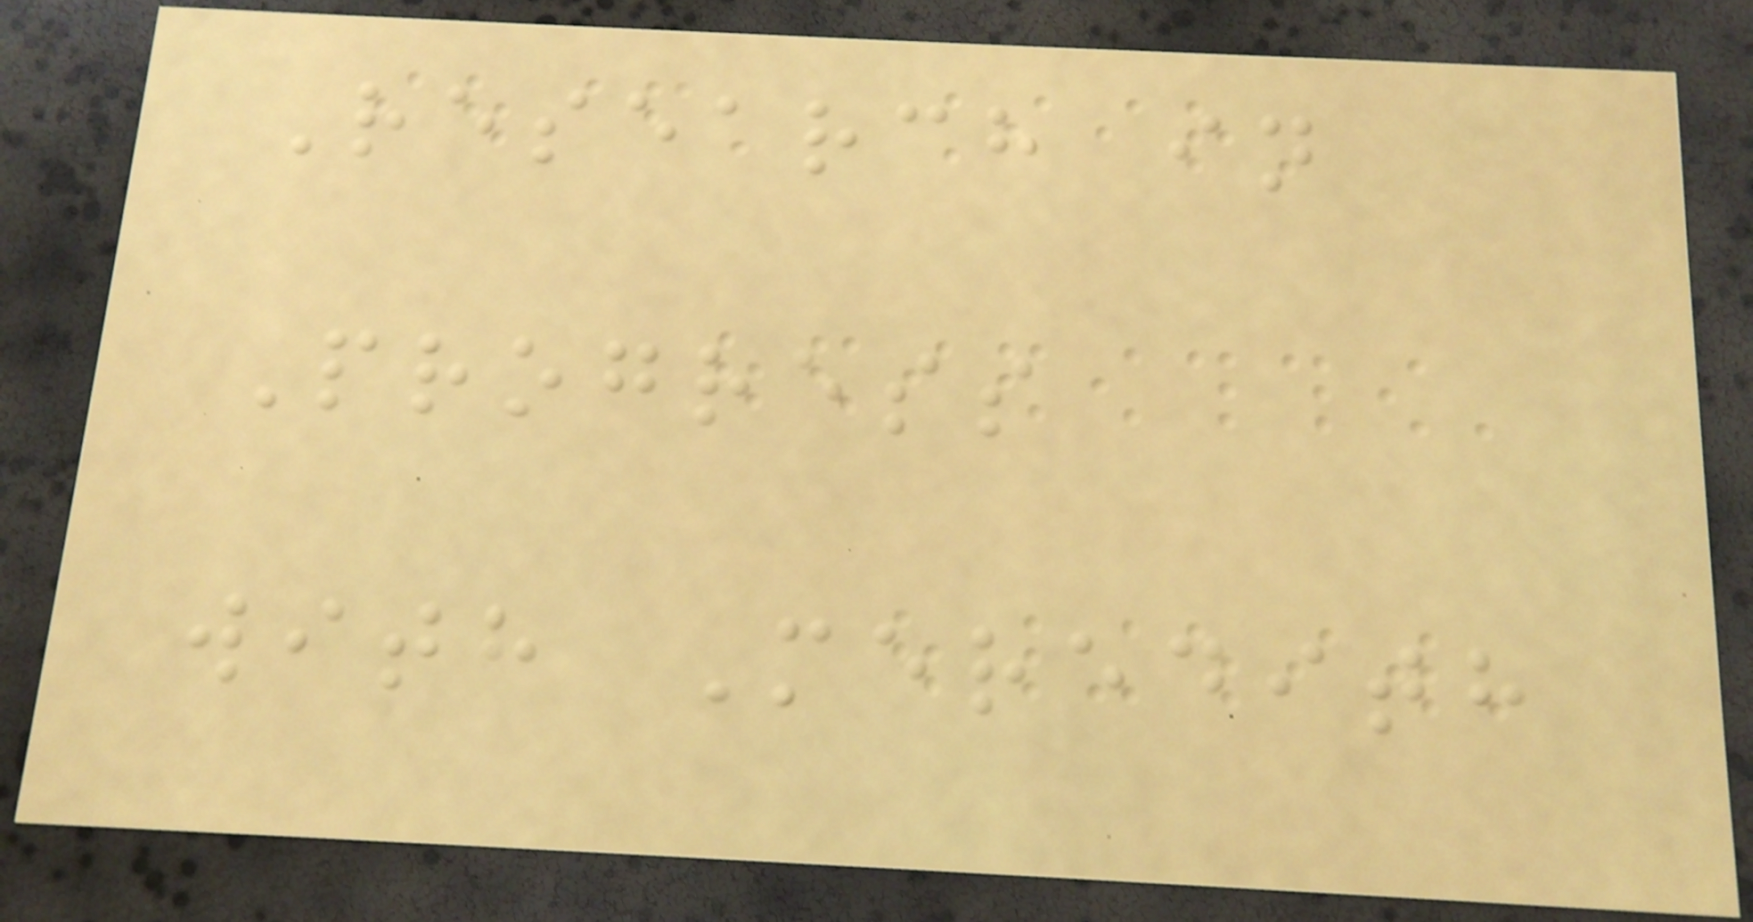Research in
Progress
with Meredith
